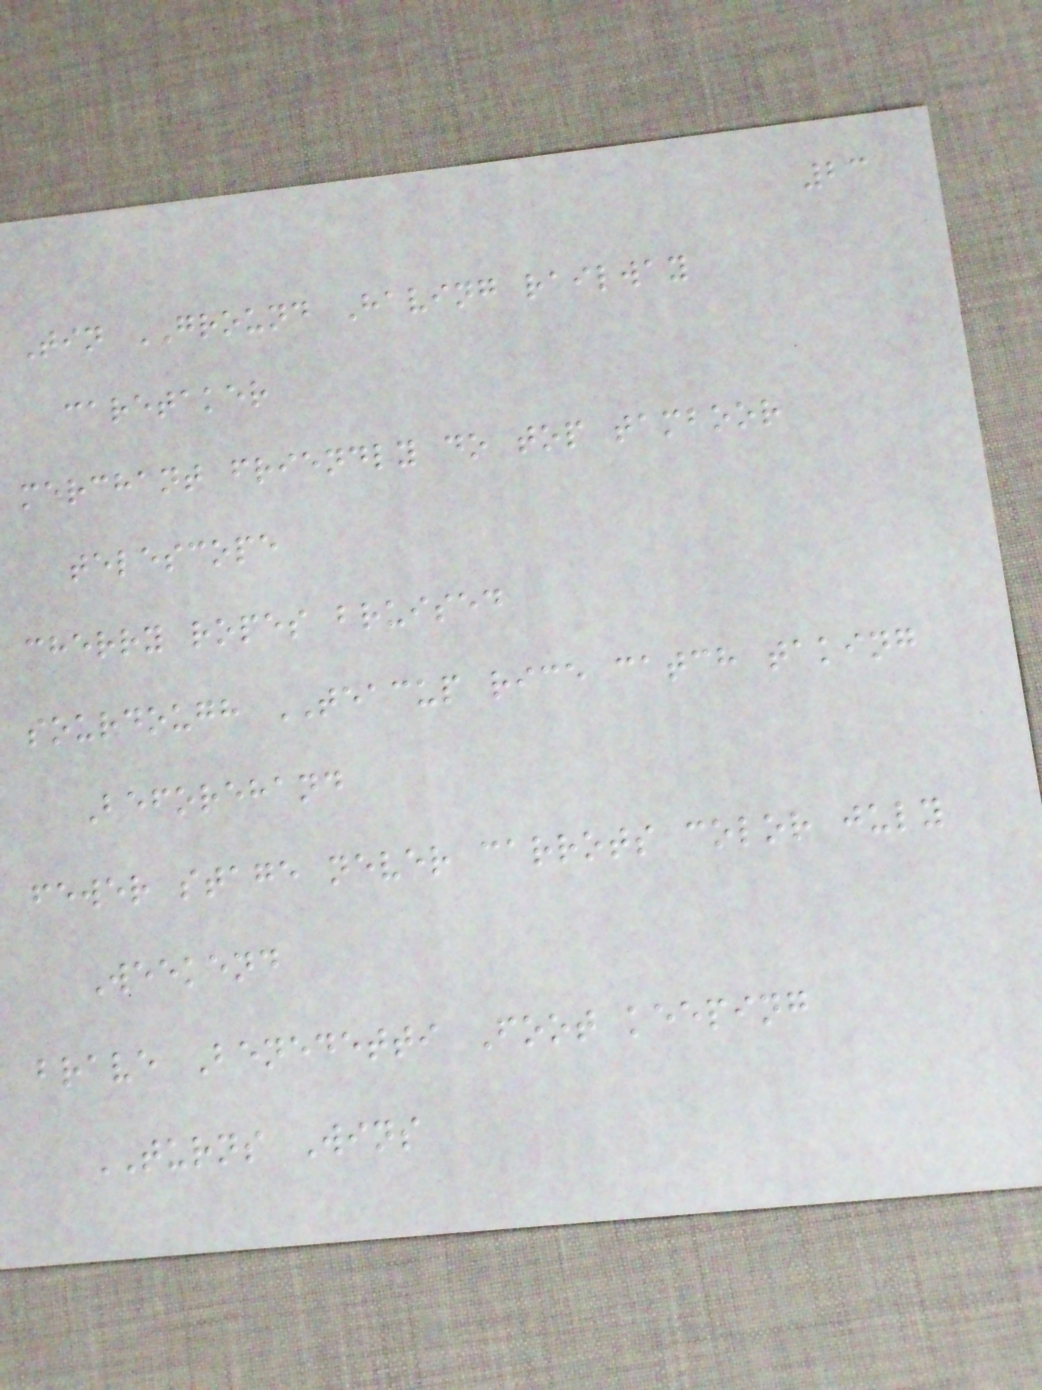23
Tin GROUND Having railway
caretaker
merchant friendly do top tamboor
telescope
cherry ropes bruised
sourdough TEACUP rice catch taking
Beforehand
fewer stage never carrots color july
Weekend
brave Benedetti Foot keeping
TURNS Wins
